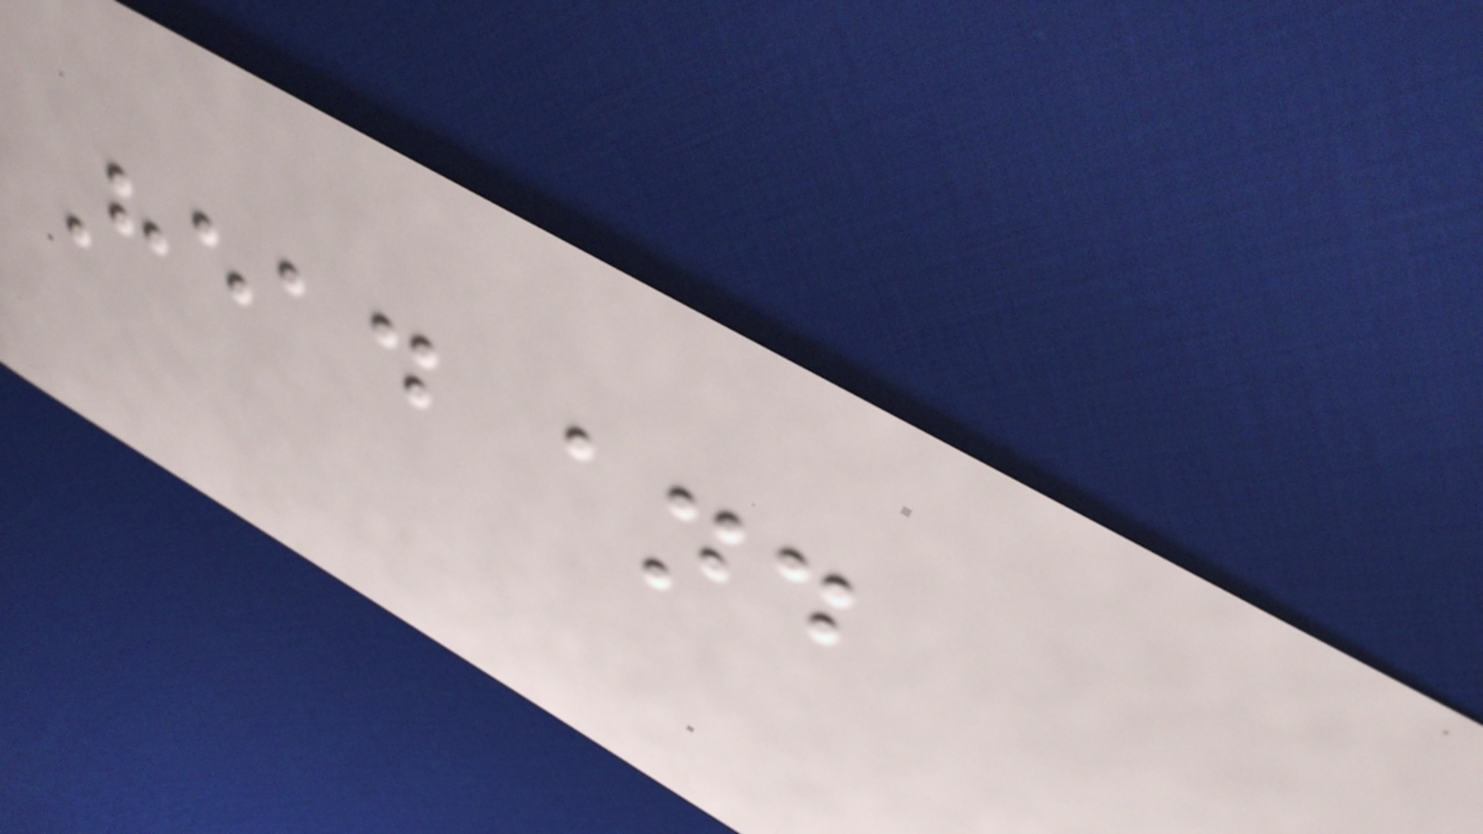Head and
